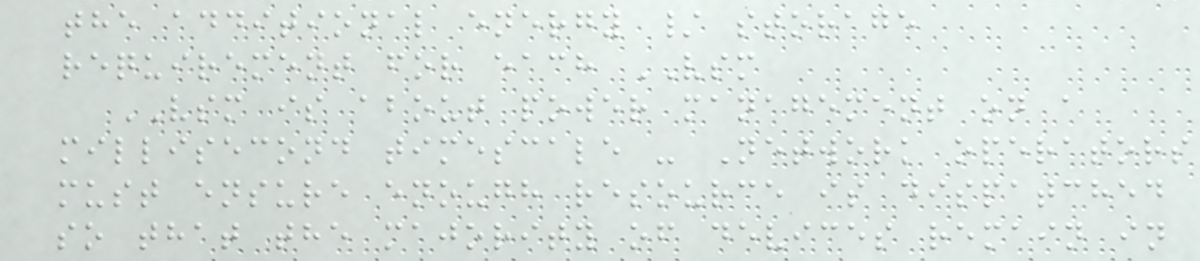the additional energy / storage
requirement for each VSM
VSM is about power management on a
millisecond timescale - Network operators
must ensure enough resource is dispatched
so that the majority of devices remain in
